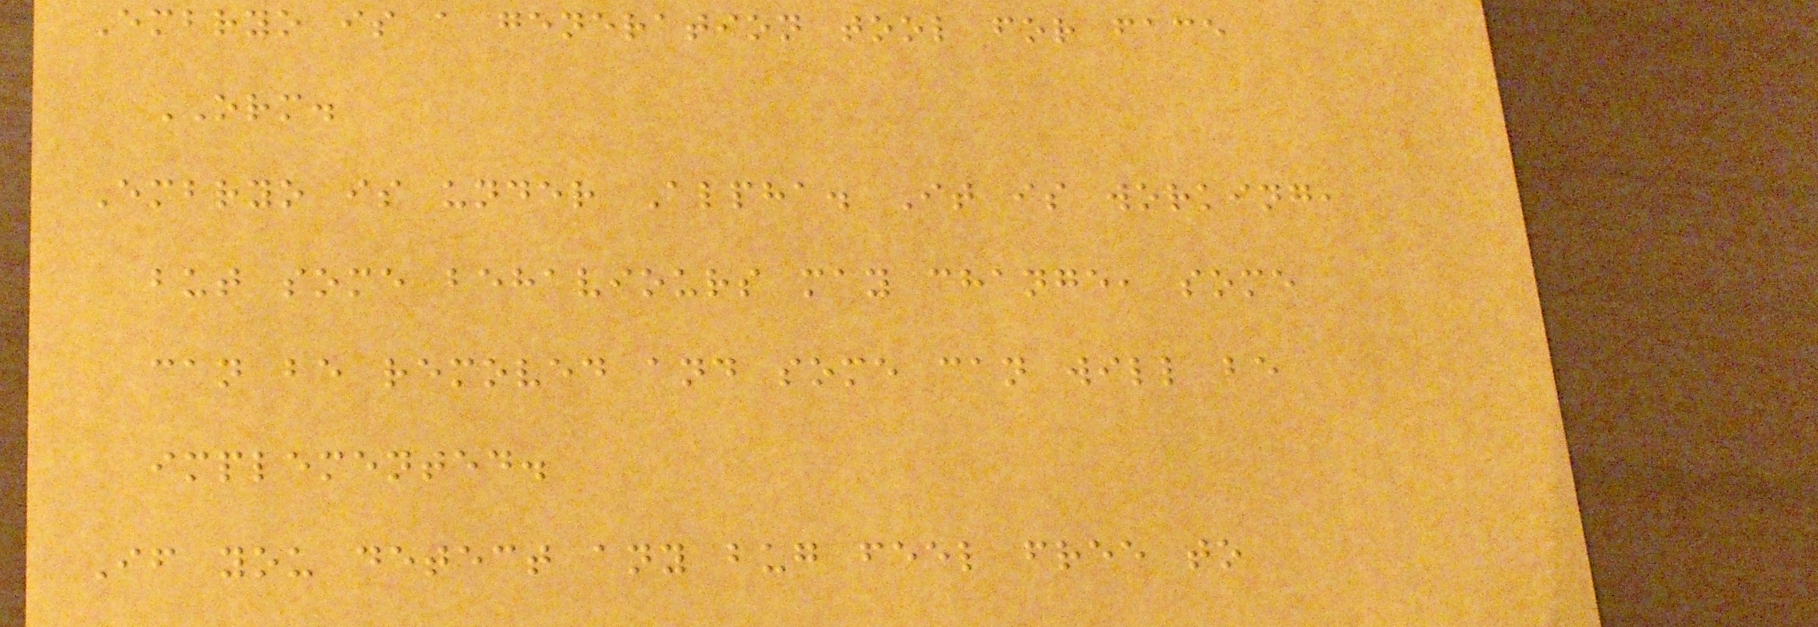Embryo is a generation tool for face
ORM.
Embryo is under Alpha. It is working,
but some behaviours may change, some
can be removed and some can will be
implemented.
If you detect any bug feel free to
